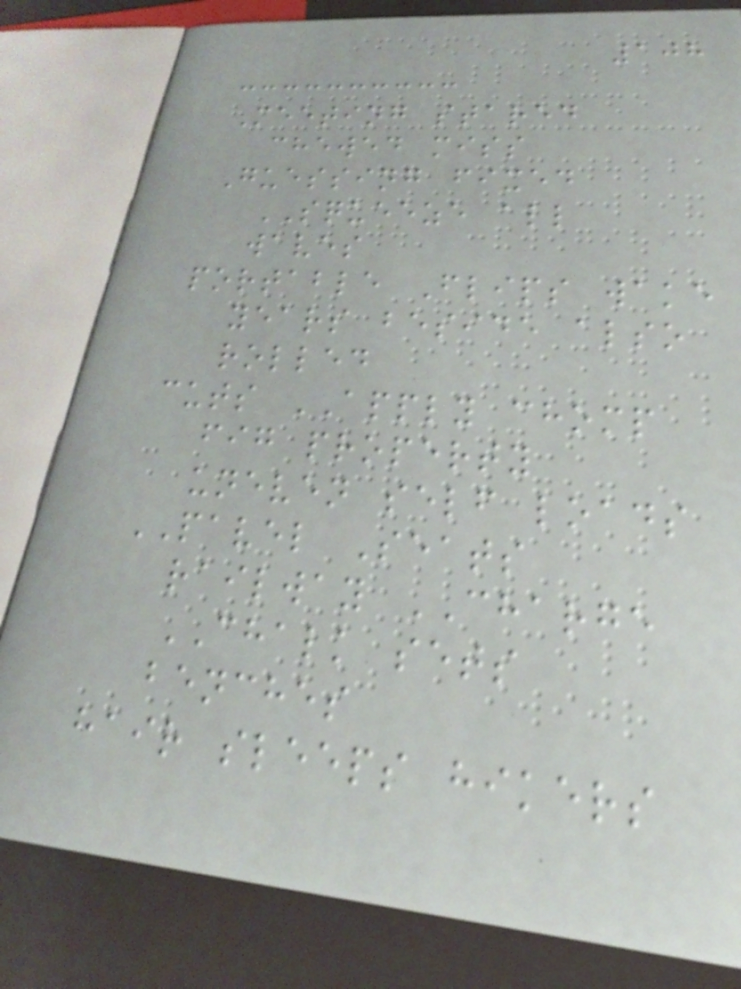108
Meeting stared
chewed miss
Guessing fixed
SQUEEZE all
waves
portable Flips wake
years beside also
rolled
cuts APPLY chomp
fig property
uneven self loads
PAVEL Seats
railway CHARGE
CHALK sets
benches
hair sleeps hikers
